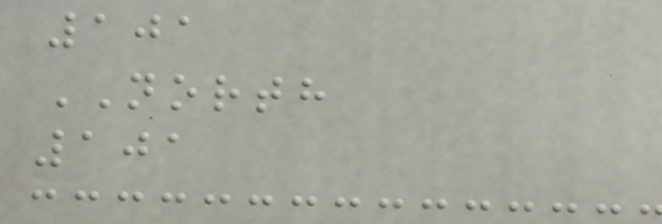101
NORTH
101
